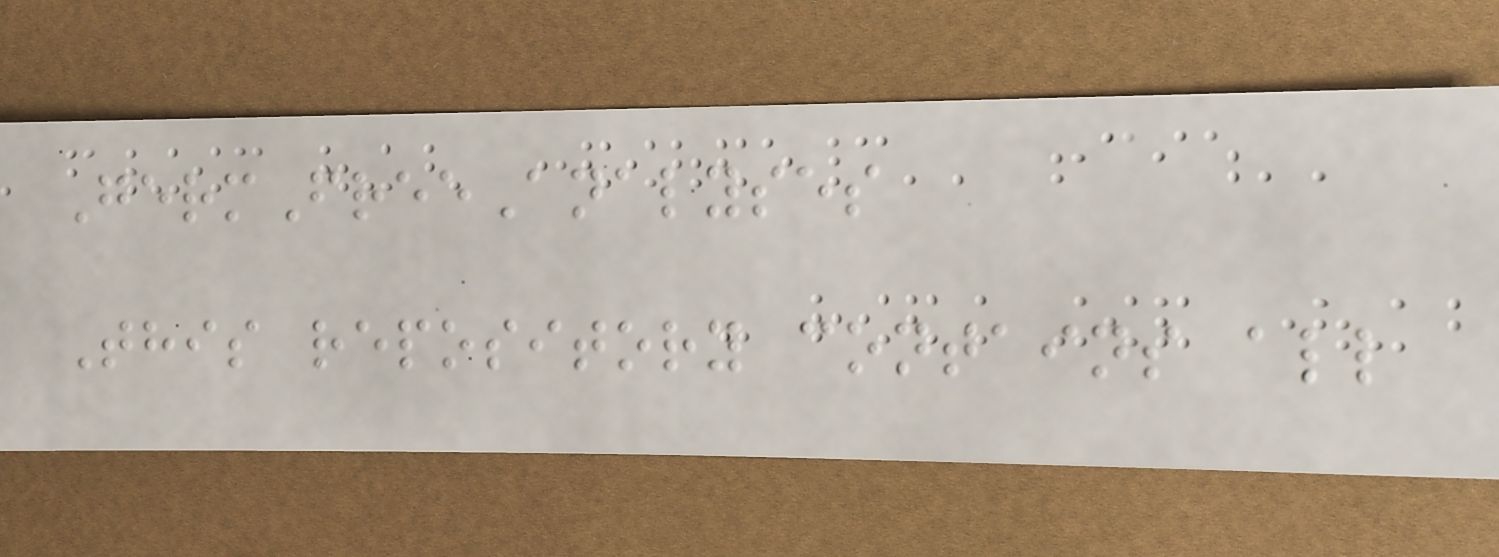GermFreeAnalyses
This repository contains all
